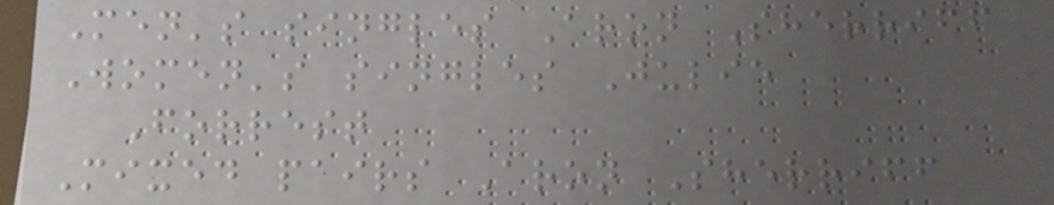Men's singles Aron Sherriff
Women's singles Julie
Forrest
Mixed pairs Aron Sherriff
